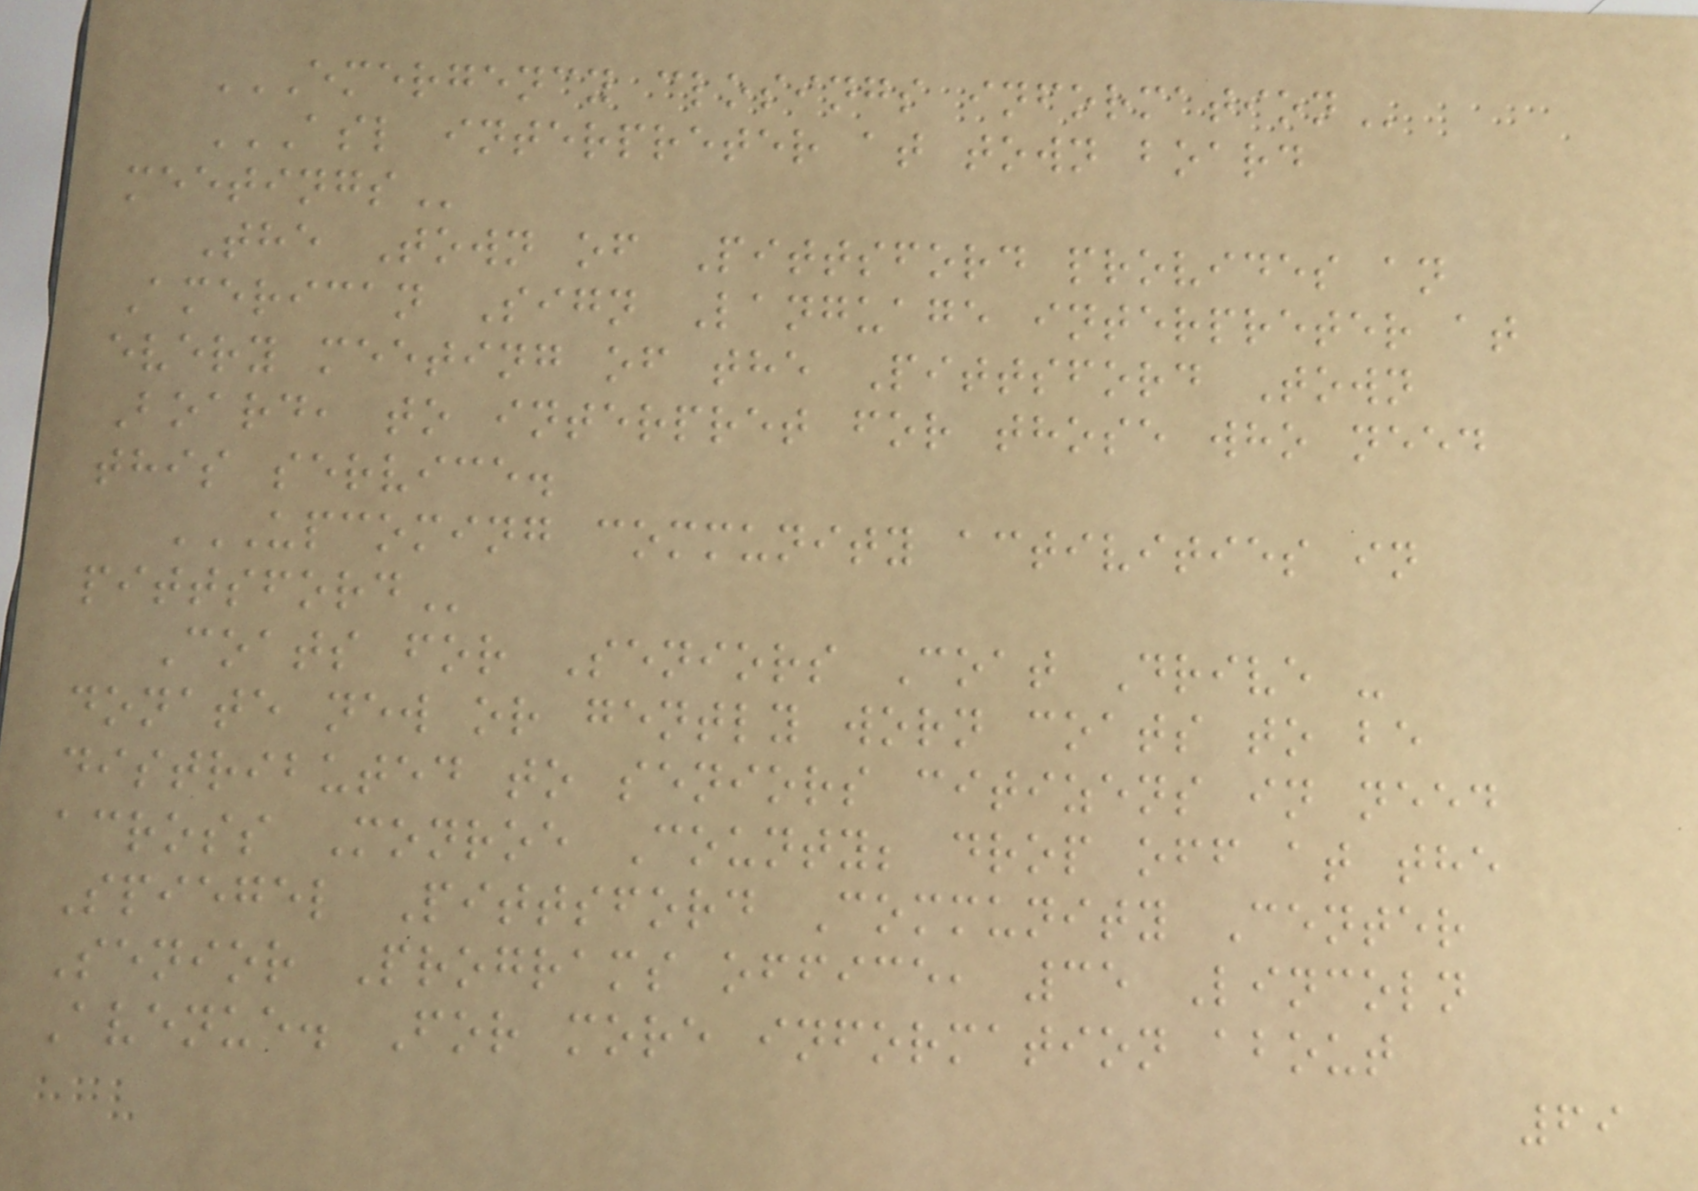EMERGENCY CLOSINGS INFORMATION
ASL INTERPRETER AT TOWN BOARD
MEETINGS
The Town of Pittsford provides an
American Sign Language interpreter at
every meeting of the Pittsford Town
Board, to interpret for those who need
this service.
UPCOMING COMMUNITY ACTIVITIES IN
PITTSFORD
Coats for Seniors Coat Drive -
donate new or gently worn coats to be
distributed to seniors citizens in need
across Monroe County; drop off at the
Spiegel Pittsford Community Center
Senior Programs office, 35 Lincoln
Avenue. For more information about
69
